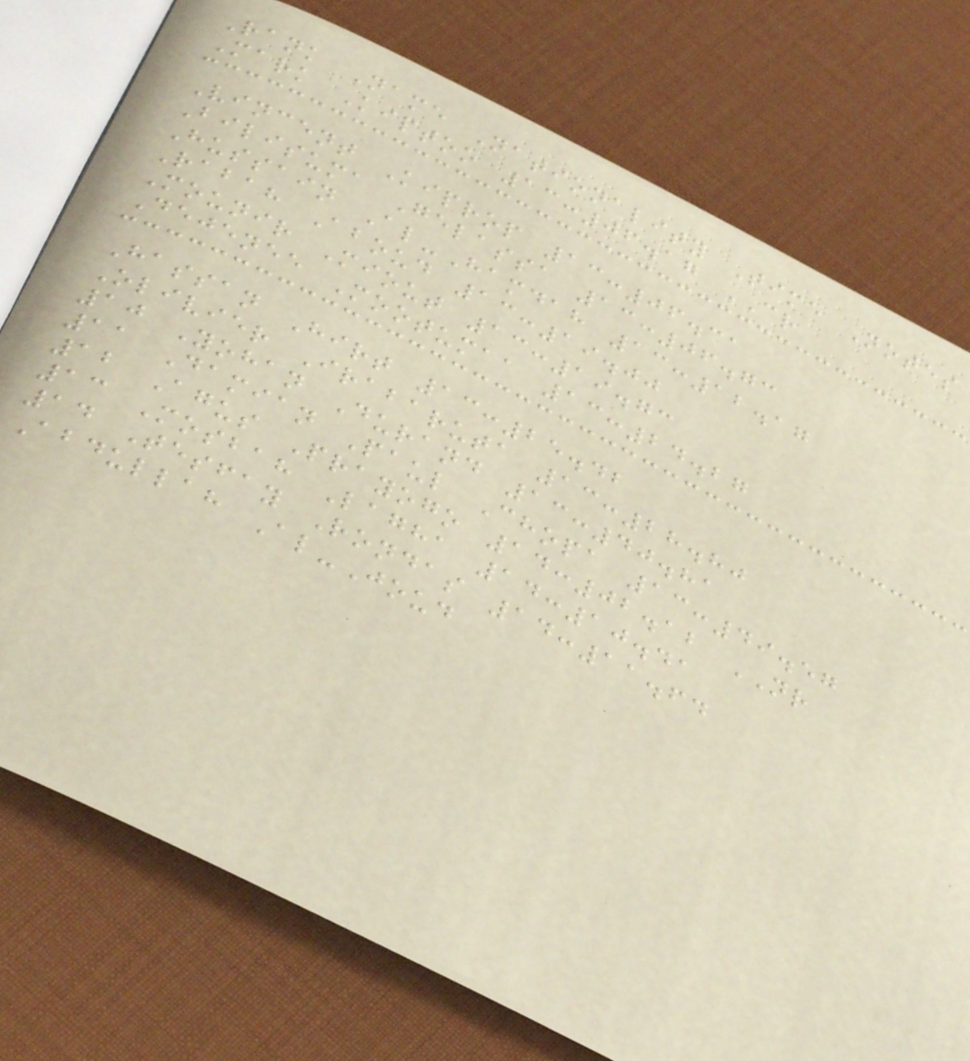Rank Name Nationality Time Notes
Mark Kiptoo 13:06.17 CR
Vincent Kiprop 13:06.31
Bilisuma Gelassa 13:06.73
Hussain Al-Hamdah 13:12.17
Rabah Aboud 13:19.00
Mounir Miout 13:19.73
Dejenee Mootumaa 13:24.27
Hassan Hirt 13:25.42
Olivier Irabaruta 13:28.80
10 Yohan Durand 13:40.81
11 Damian Paul Chopa 13:49.57
12 Agus Prayogo 14:02.12 NR
13 Mosbah Lagha 14:10.41
14 Tesfay Rondas 14:11.64
Abdullah Al-Joud
